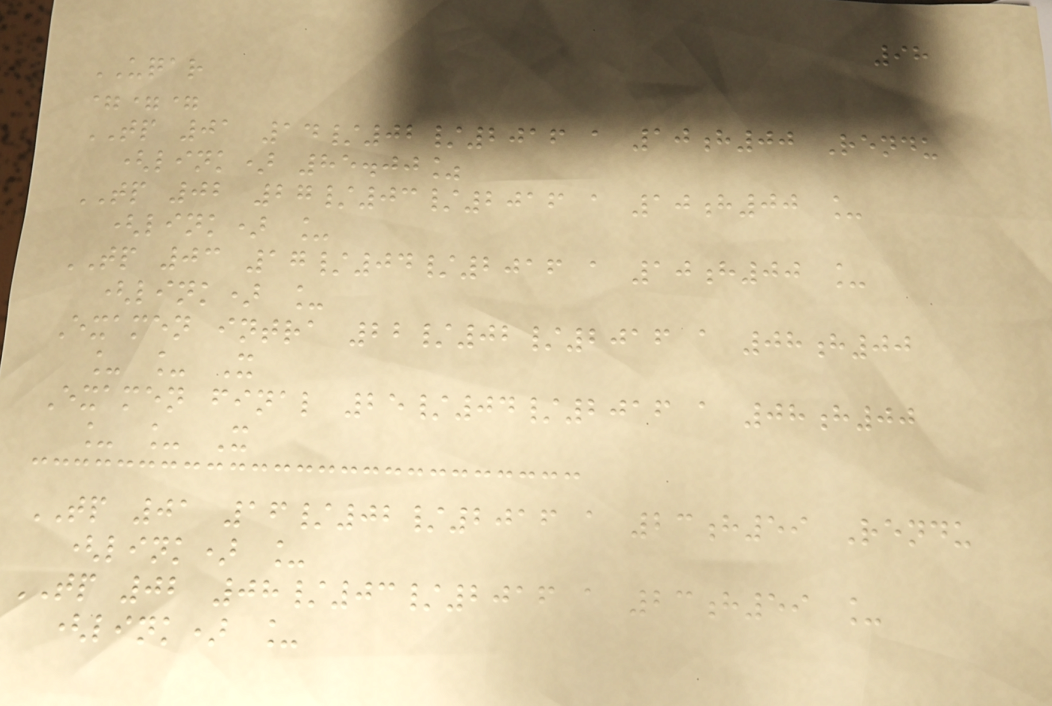98
UQAR
===
TP 01 14/02/2016 a 10h00 Rendu
(link) 85.00%
TP 02 27/03/2016 a 10h00 _
(link) _
TP 03 17/04/2016 a 10h00 _
(link) _
Examen intra 22/02/2016 a 08h00
_ _ X
Examen final 25/04/2016 a 08h00
_ _ X
TP 01 16/02/2016 a 23h59 Rendu
(link) _
TP 02 08/03/2016 a 23h59 _
(link) _
